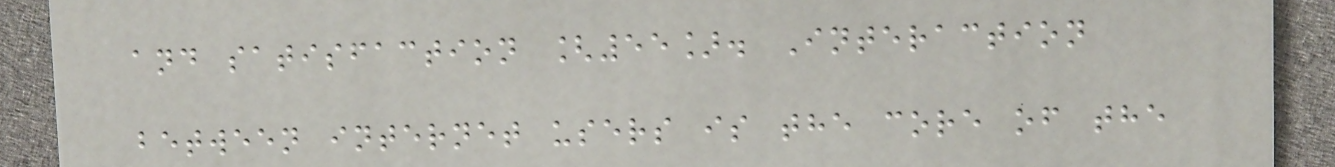and satisfaction [55]. Interaction
between internet users is the core of the
